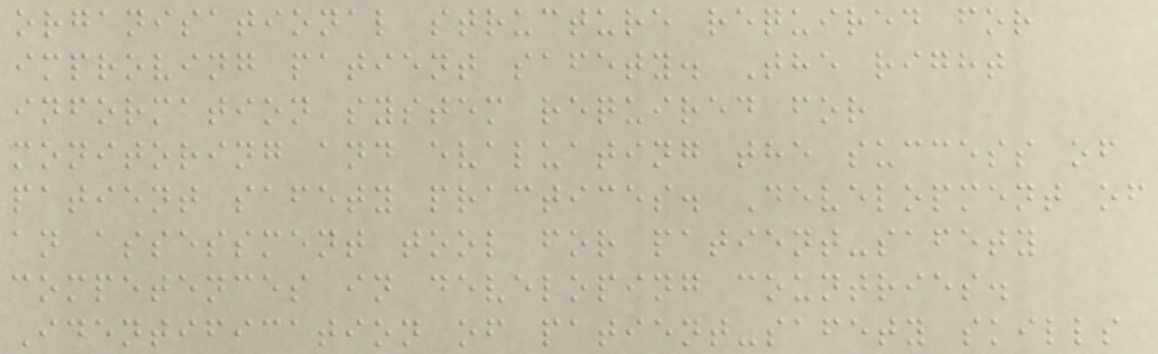organisational structure required for
improving patient safety. The right
information system required for
monitoring and evaluating the success of
patient safety practices. Development of
an assessment tool for patient-safety
competences in developing countries.
Identification of patient-safety skills
